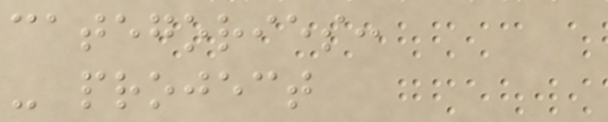categories:
- project
